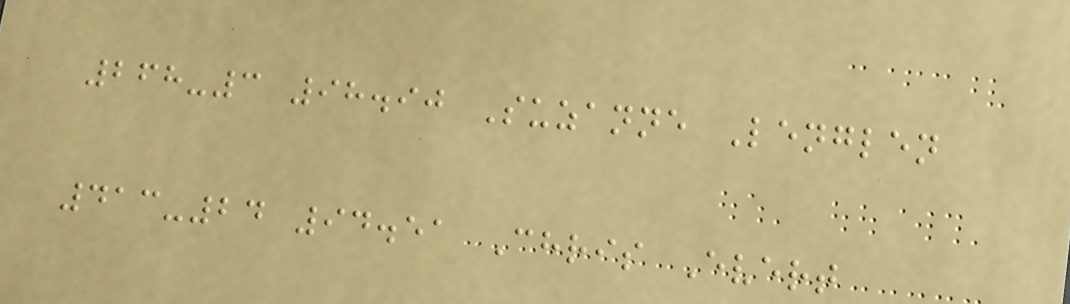268-3 98.90 Suzanne Lenglen
413-24 94.51 Chris Evert
